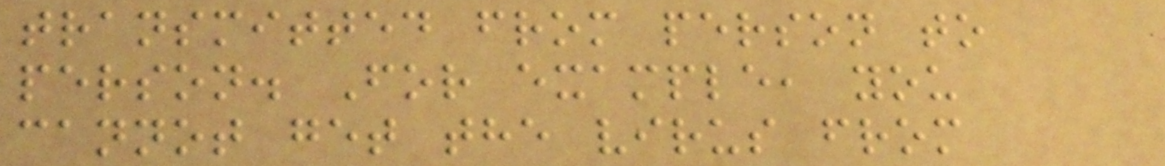transmitted from person to
person. For example, you
cannot get the virus from
